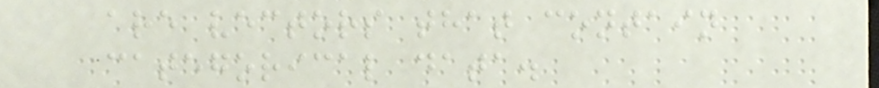are vectors that contain
categorical data.
